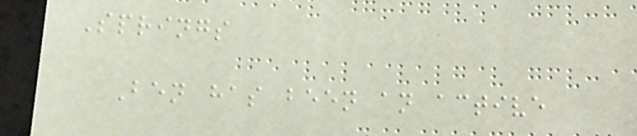Springs
Ben has been an active
